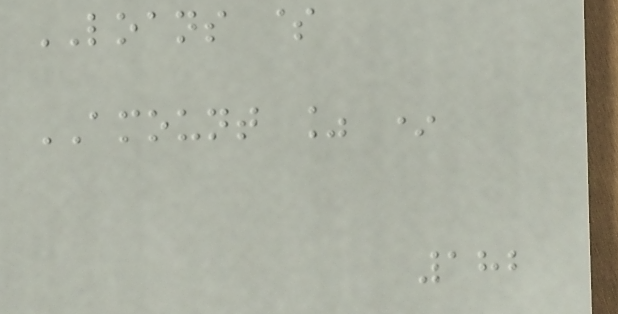LOANS $
AMOUNT % *
182
